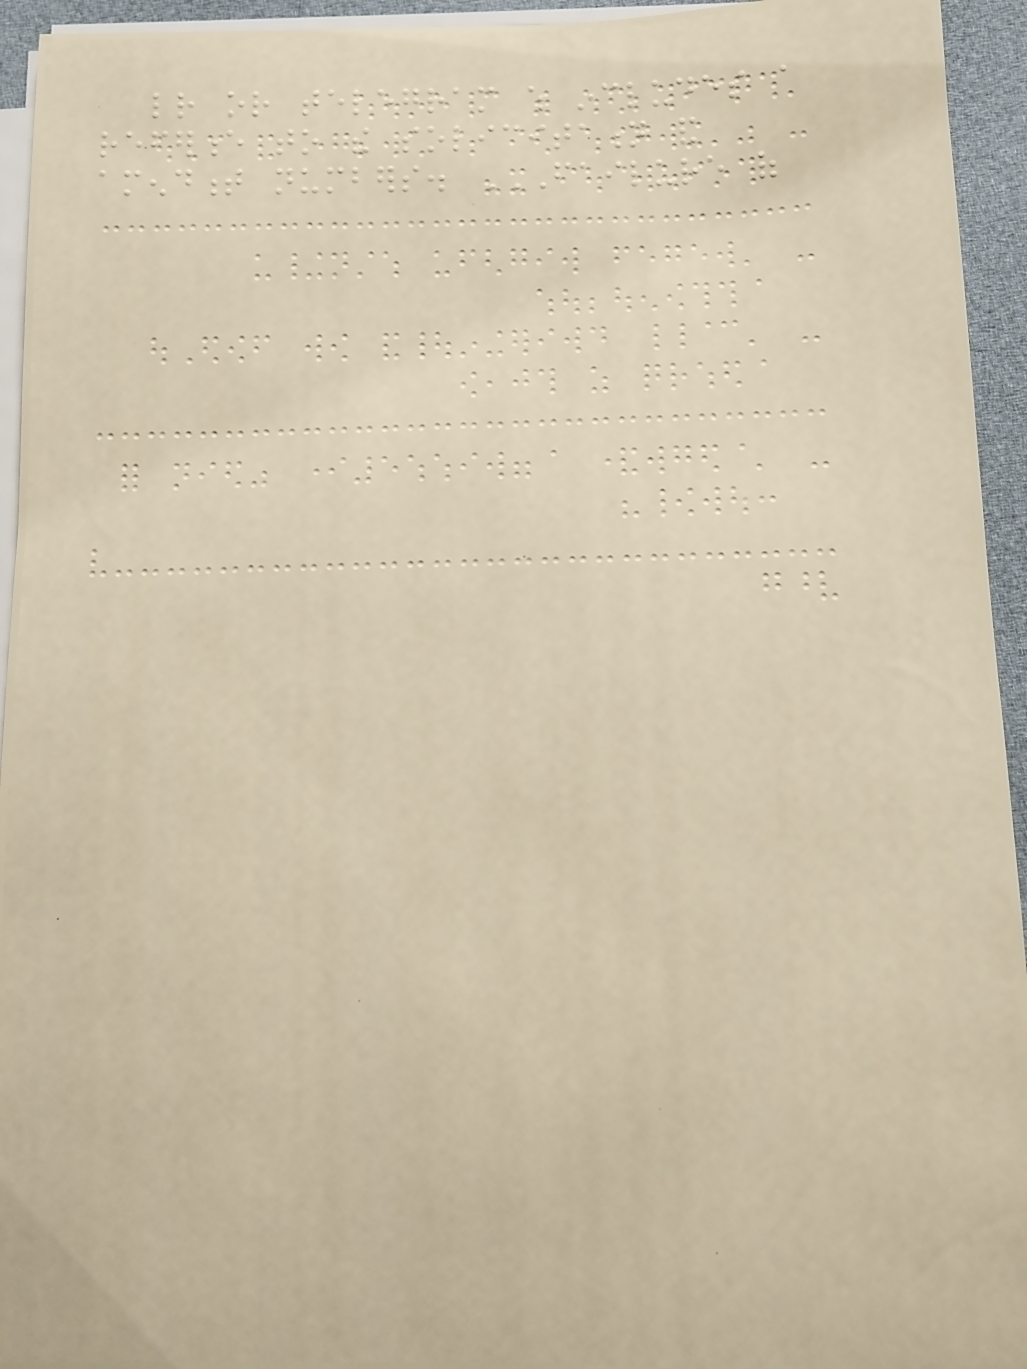letter or telegram which includes a
reference to the solicitation and
amendment numbers. FAILURE OF
